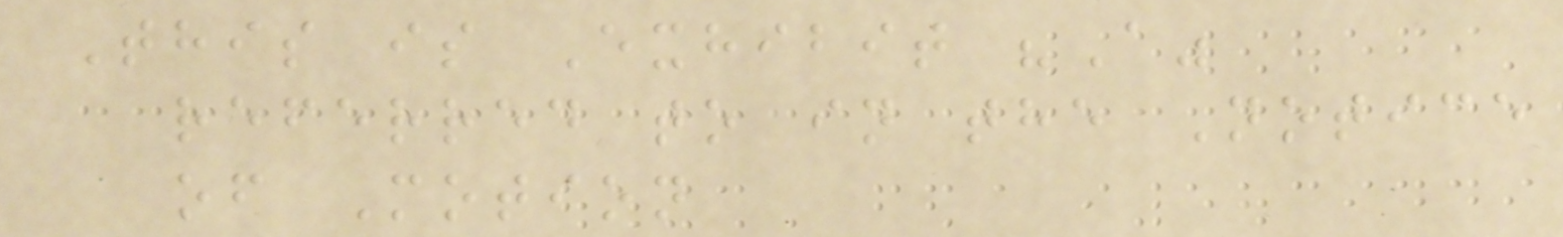This is Exhibit "A"
referred to in the Notice
of Motion
